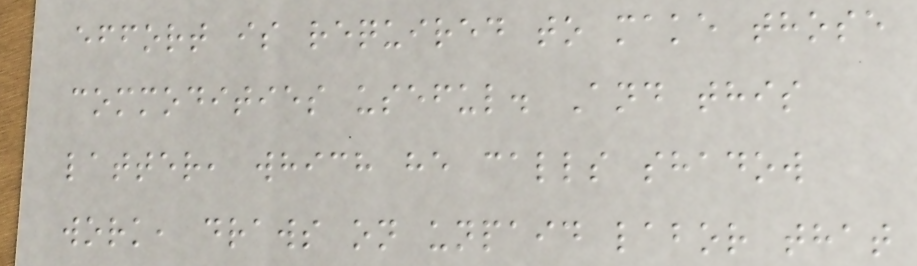effort is required to make those
commodities useful. And this
latter, which he calls shadow
work, draws on unpaid labor that
